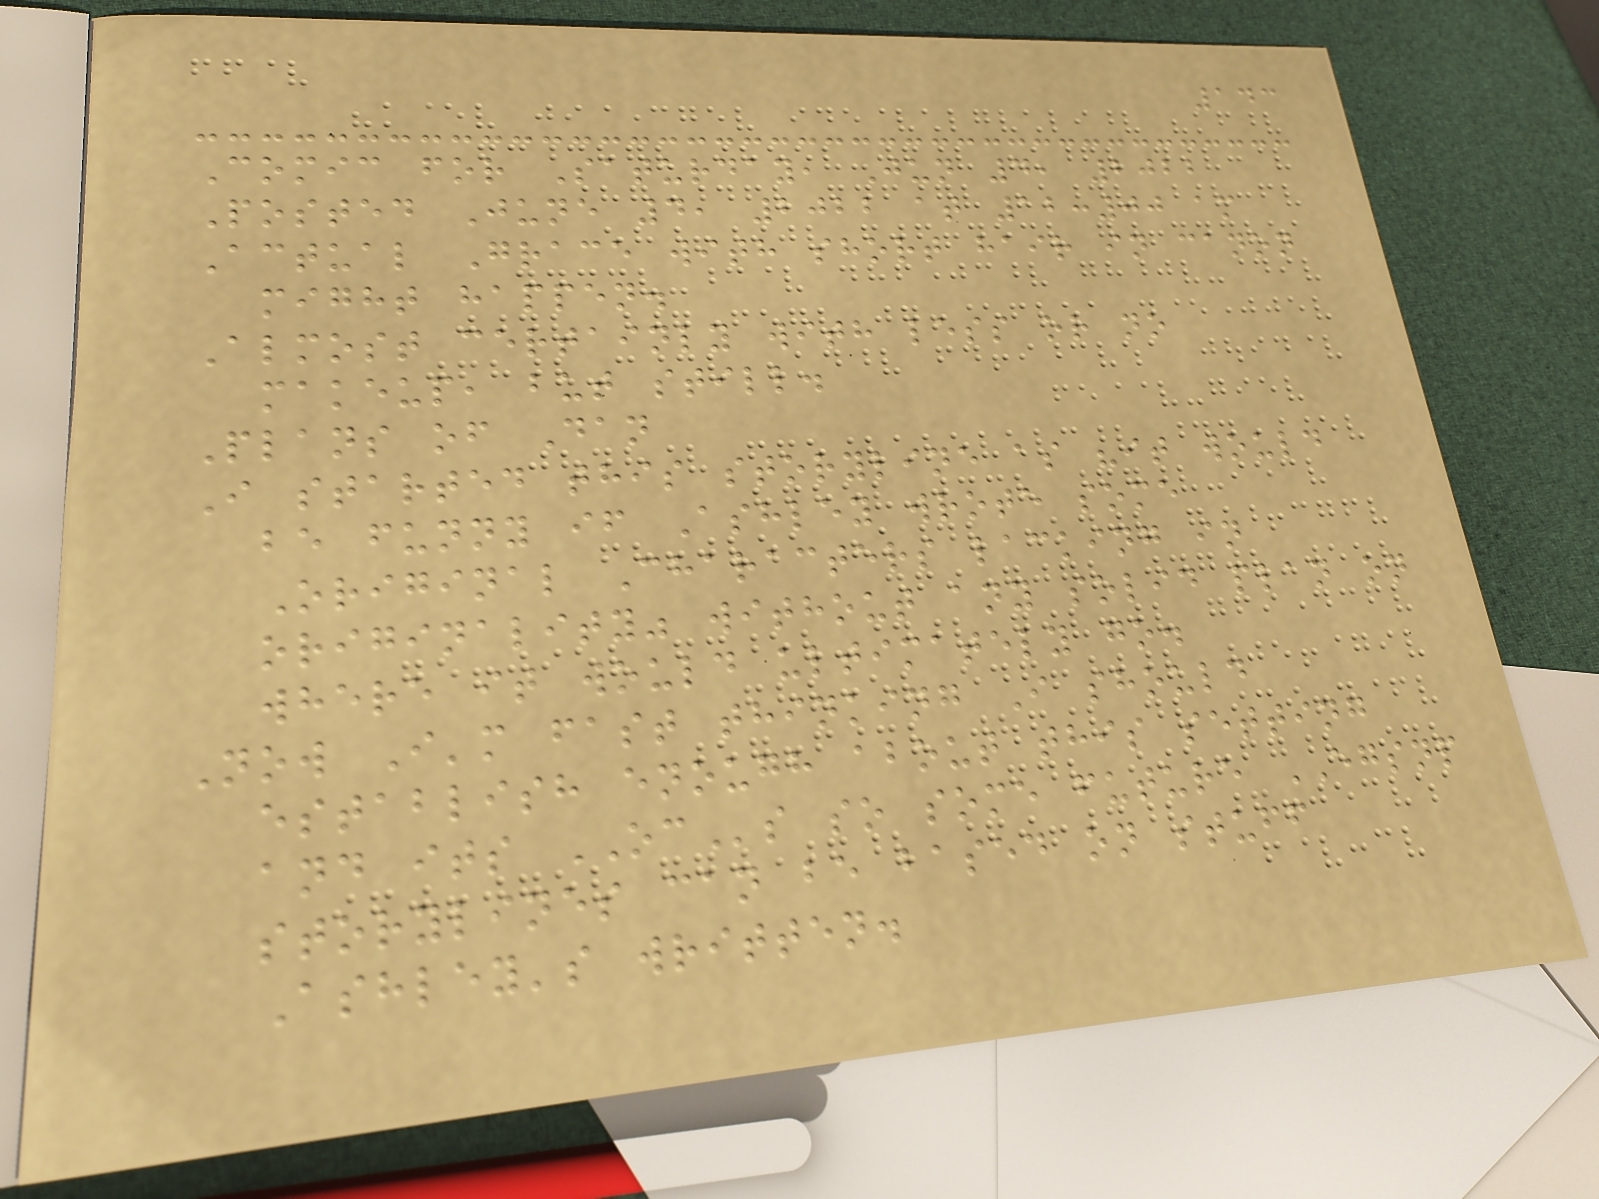143
Comic for Saturday, Jun 4, 2022
Posted June 4, 2022 at 12:00 am
Actual Grace with short hair in canon
might happen.
Almost certainly with less or no
makeup, but still.
Plans of Dan
I started this storyline as "it would
be funny if Ashley wrote some
Original Characters lacking in
originality" without any solid plan on
where it would ultimately go.
Now I'm fast thinking I should
establish enough about this setting
and its OCs so some future EGSNP
storylines can be based on stuff
Ashley's written.
